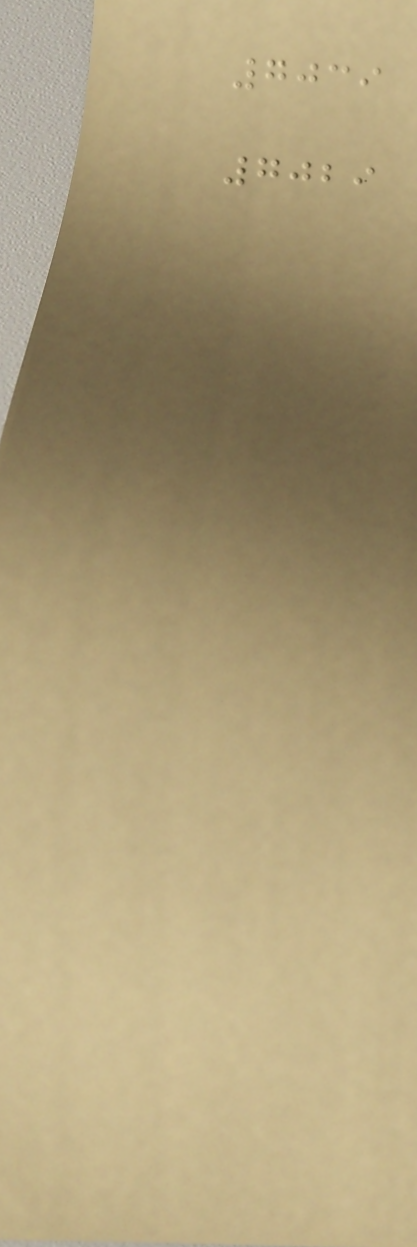7039
7029
